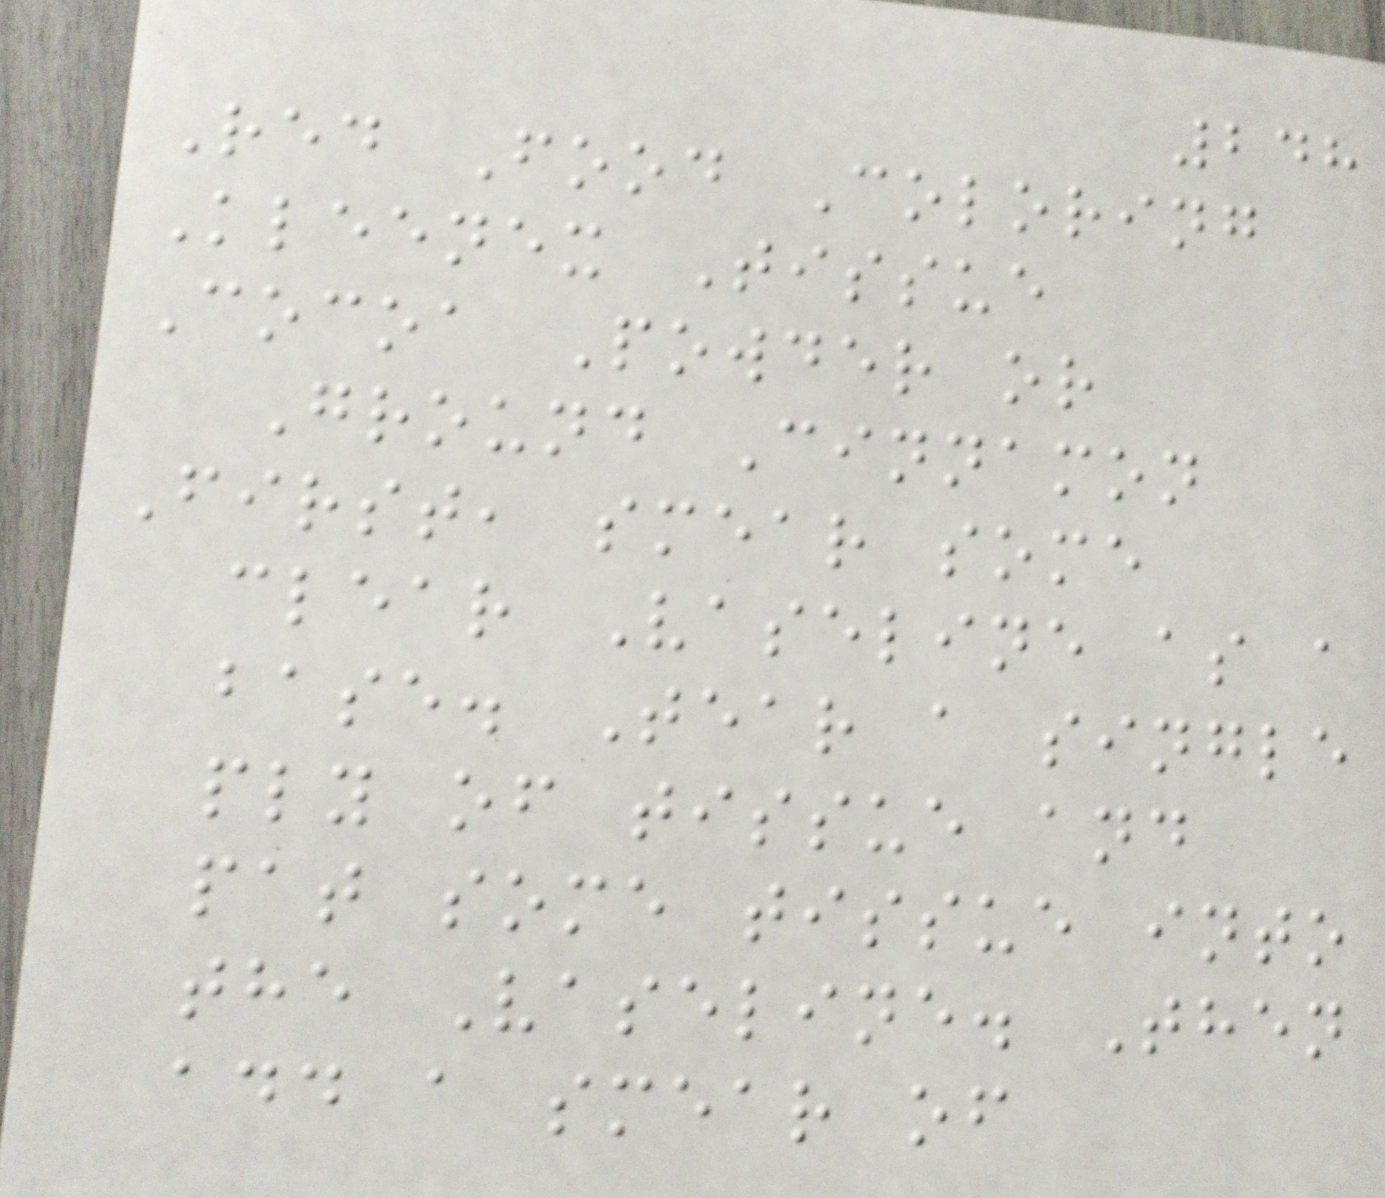248
Red Food Coloring
Kleenex Tissue
Cocoa Powder or
Ground Cinnamon
First, smear some
clear Vaseline as a
base. Tear a single
ply of tissue and
pat some tissue into
the Vaseline. Then
add a smear of
